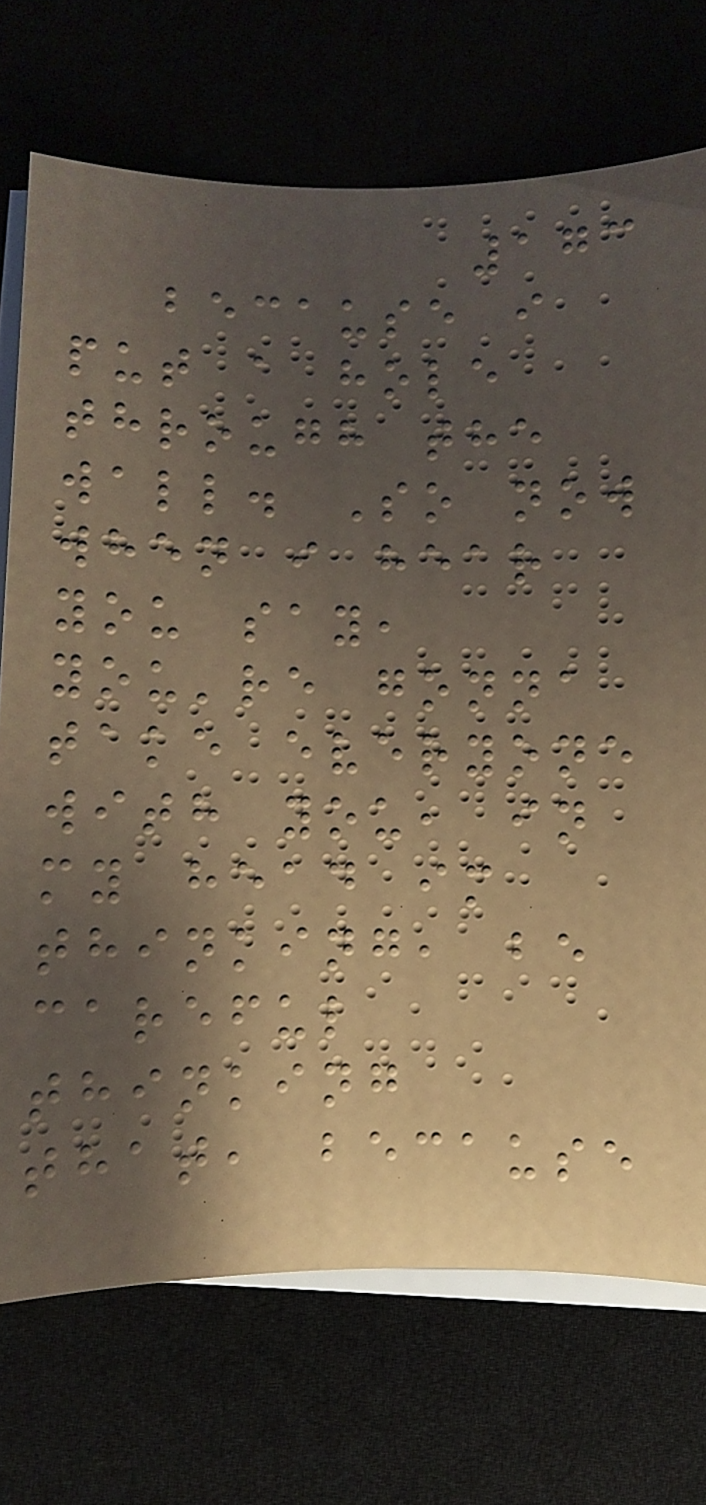173
because i
put a hole
through the
wall. So now
when i hear
you say,
you're gonna
take everyone
with you, in
my head im
thinking, be
careful
thinking
that, because
